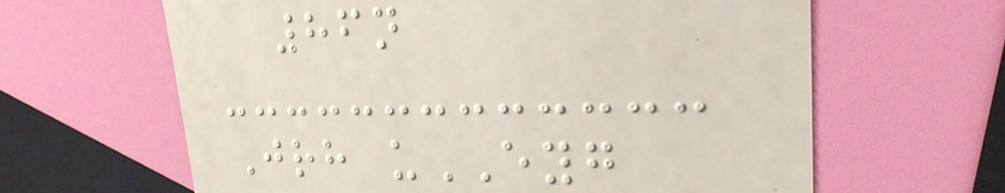86n
Jrh uEYG
